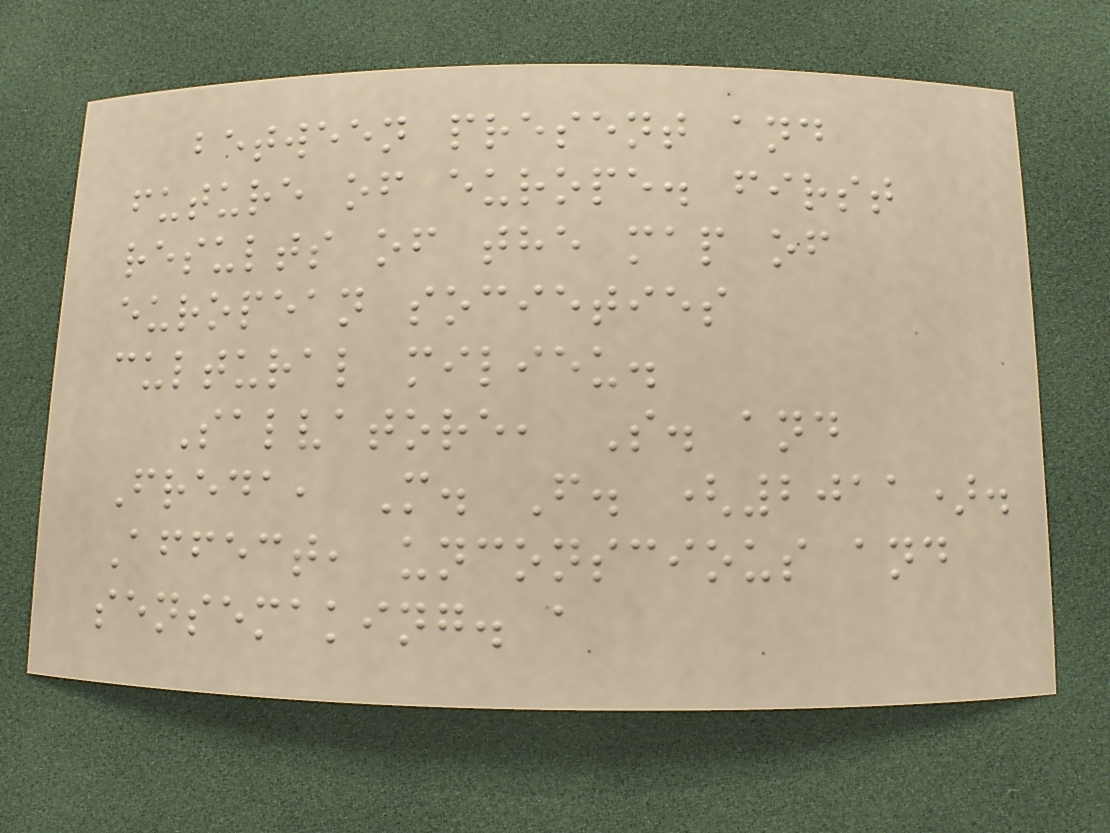between present and
future of europe. first
results of the map of
european societies
cultural milieu.
Salvatore, S. and
Freda, M. F. (2011).
Affect, unconscious and
sensemaking. a
